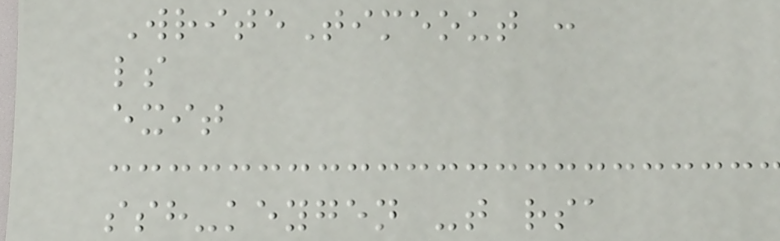WriteTimeout :
ls
exit
ssh-keygen -t rsa
